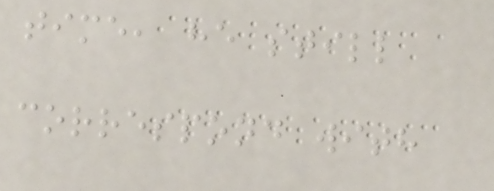time, he still
correspond with
